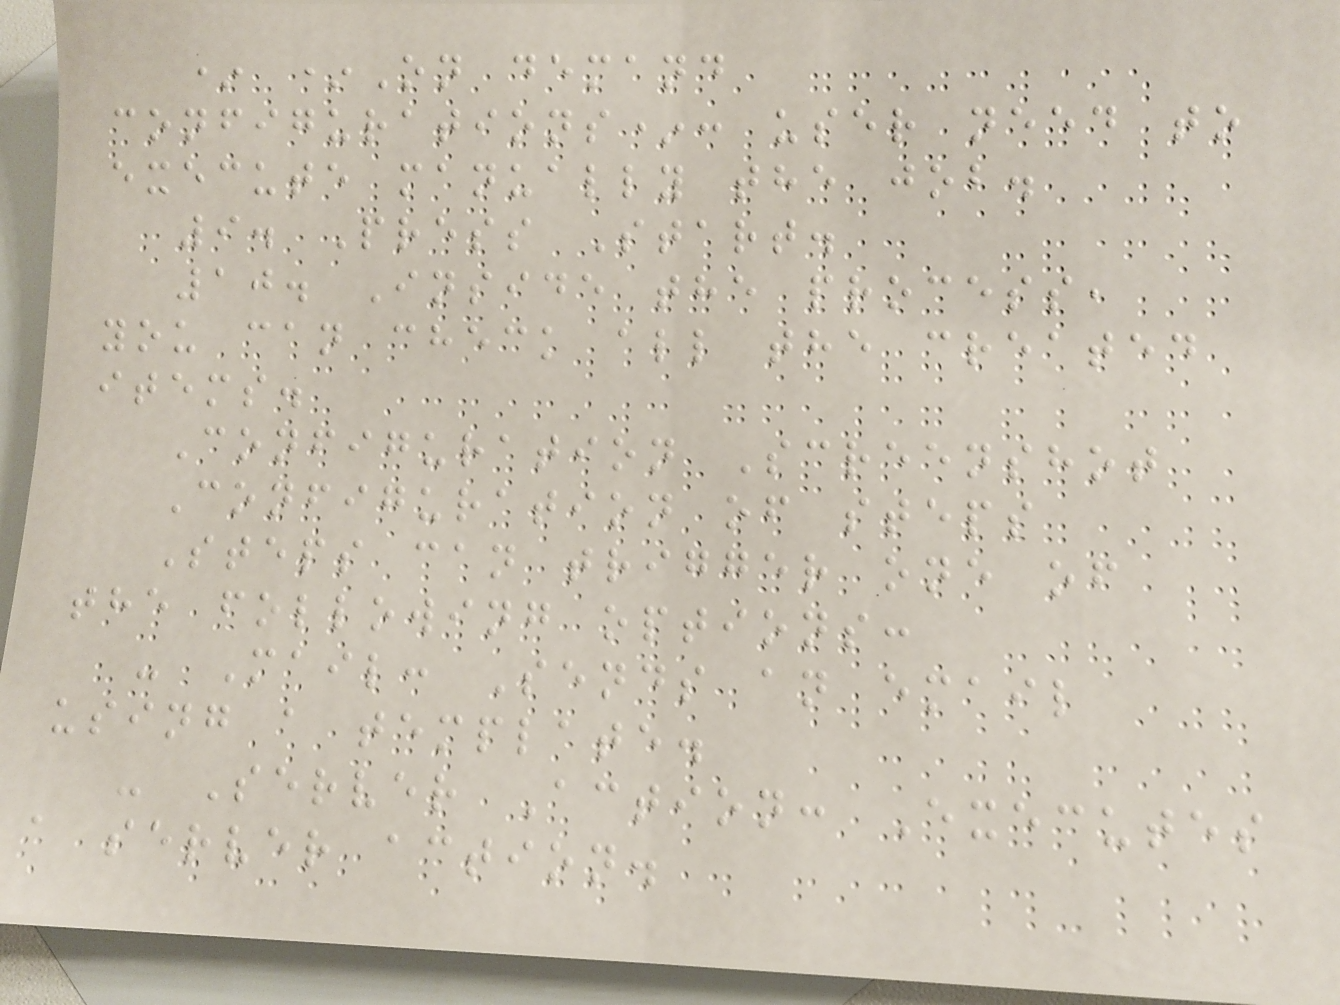* *On demand
configurations*: user need to
execute manually the job.
9. Press Start.
10. Inside the process,
you can check all the created
items.
Configuration Screenshot
Configuration of steps
Steps can trigger one of
the following options:
- Mail: Sends an email
using a template.
- Server Action: Executes
a server action.
